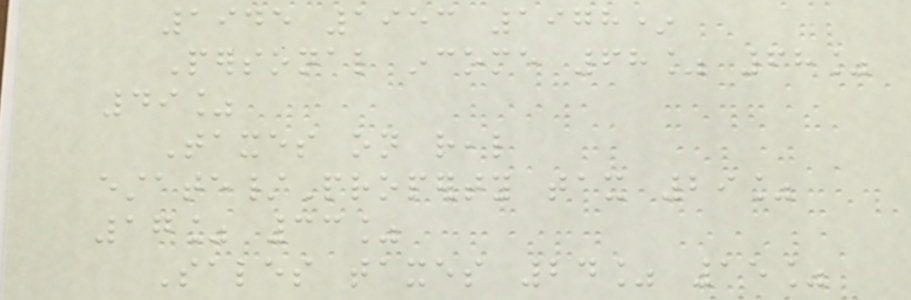1945 1953 1978*
Personal income 68% 68%
49%
Taxes on real
estate/Property tax 29%
17% 33%
Sales taxes 24% 15%
